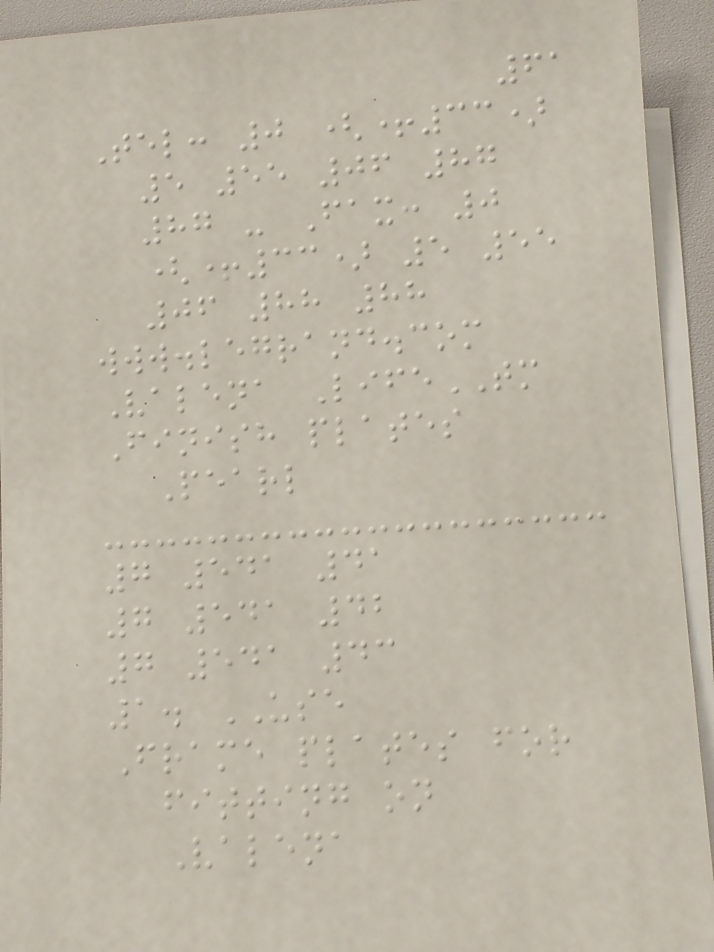61
Tel: 0 (+33)
5 55 06 87
87 - Fax: 0
(+33) 5 55
06 88 88
www.legrand.com
Valena LifeTM
Finish plates
Pearl
7 541 41
7 541 42
7 541 43
1. USE
Frame plates for
fitting on
Valena
